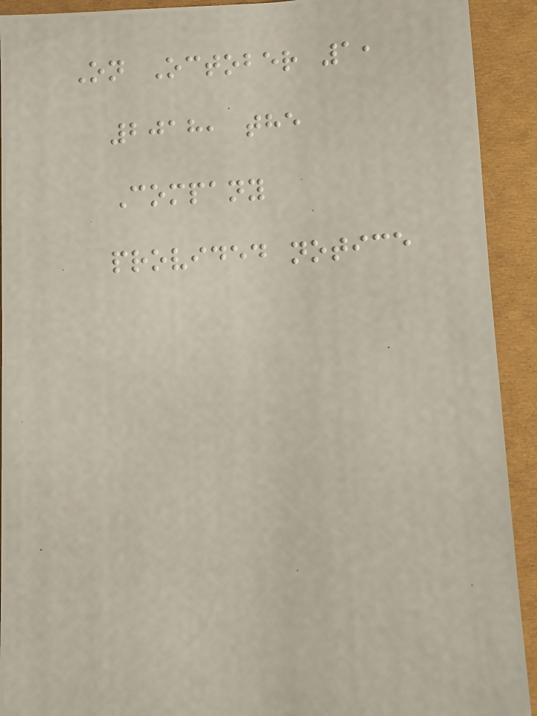On October 1,
2018, the
Company
provided notice
